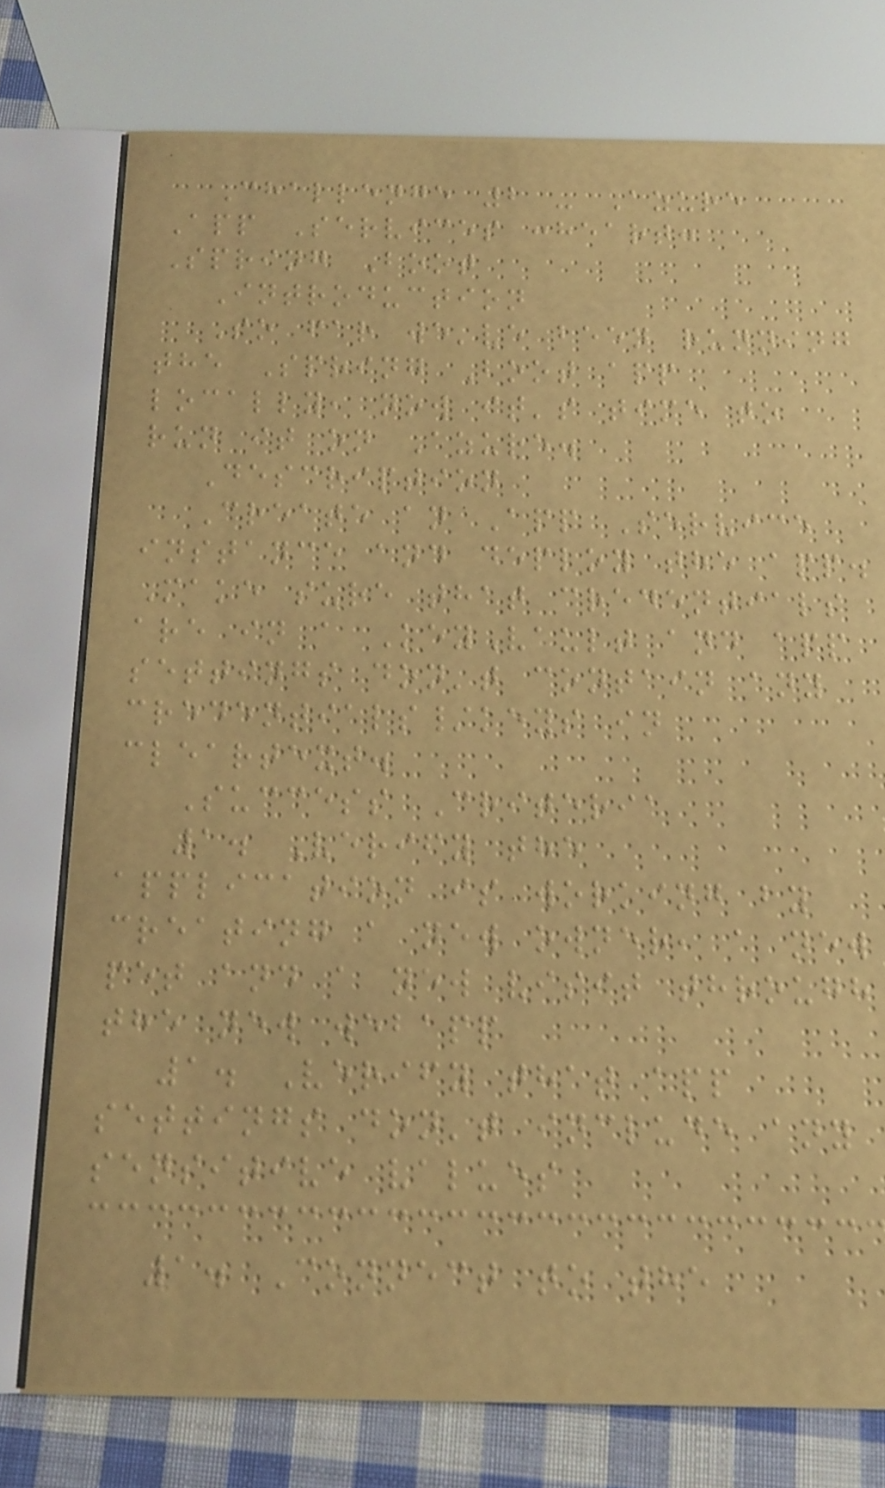Challenge 2 - Azure
App Services :heart:
Spring Boot
Introduction
So far we've been running
the Spring Boot app
locally, now it's time to
run it on Azure.
Description
Create an App Service
instance and deploy the app.
Make sure that credentials
are in a KeyVault and app
settings don't contain any
credentials/keys in
cleartext.
Success Criteria
1. Verify the
application is working by
creating a new owner, a new
pet and a new visit through
the new webapp
1. Verify that app
settings don't include any
sensitive values
1. Connect to the
